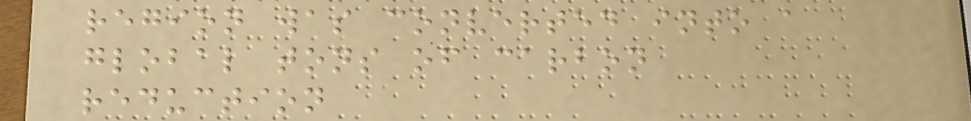region was converted into a
global tons of carbon
reduction
